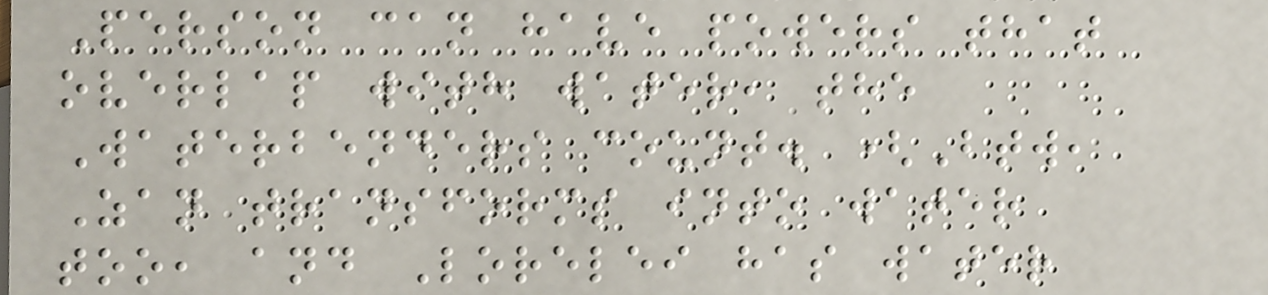Person can have powers that
overlap with water, the
Waterbenders count. (Btw,
Zan transforms into water
too, and Lorelei has water
